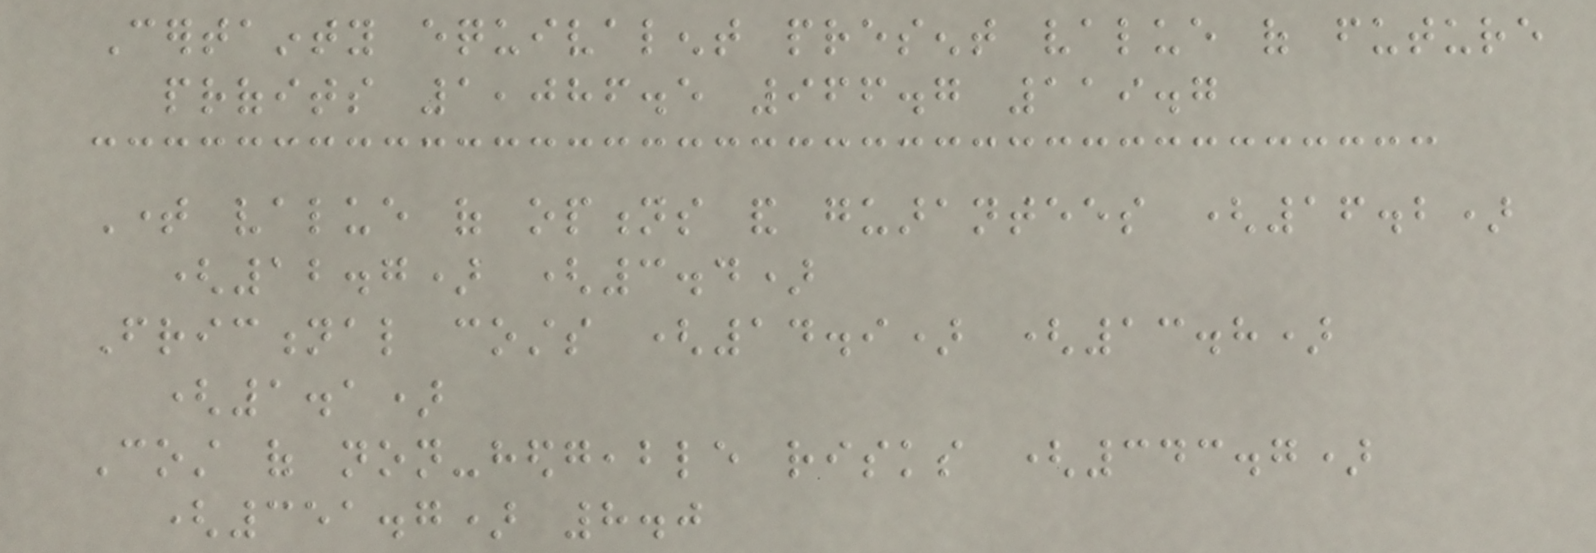Certainty equivalent present value of future
profits 1,086.5 966.7 119.7
Time value of options and guarantees (16.2)
(12.7) (3.4)
Frictional costs (14.9) (13.8)
(1.1)
Cost of non-hedgeable risks (343.7)
(351.7) 8.0
